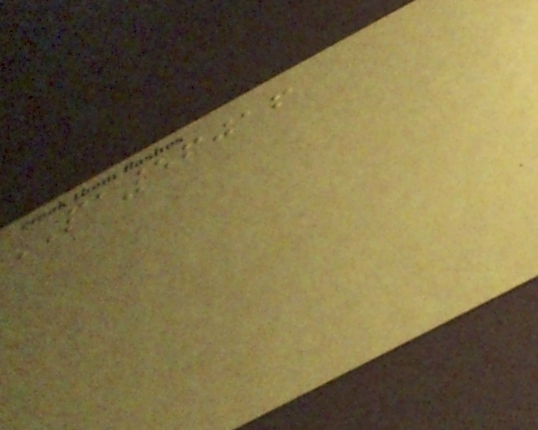PA56016
